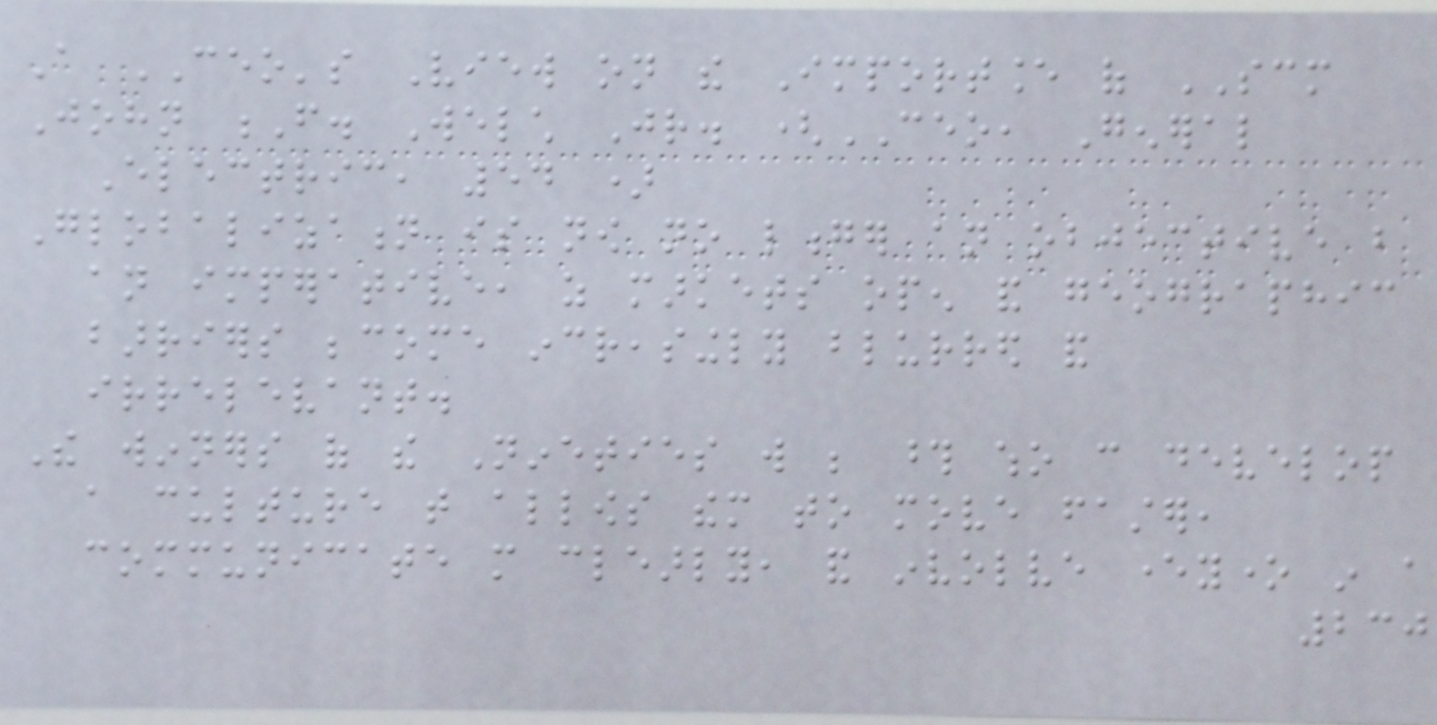A CEO's View on the Importance of SCM
John F. Welch Jr. (CEO, General
Electric, 54 )
Globalization is now no longer an objective but
an imperative, as markets open and geographic
barriers become increasingly blurred and
irrelevant.
The winners of the Nineties will be those who can develop
a culture that allows them to move faster,
communicate more clearly, and involve everyone in a
230
